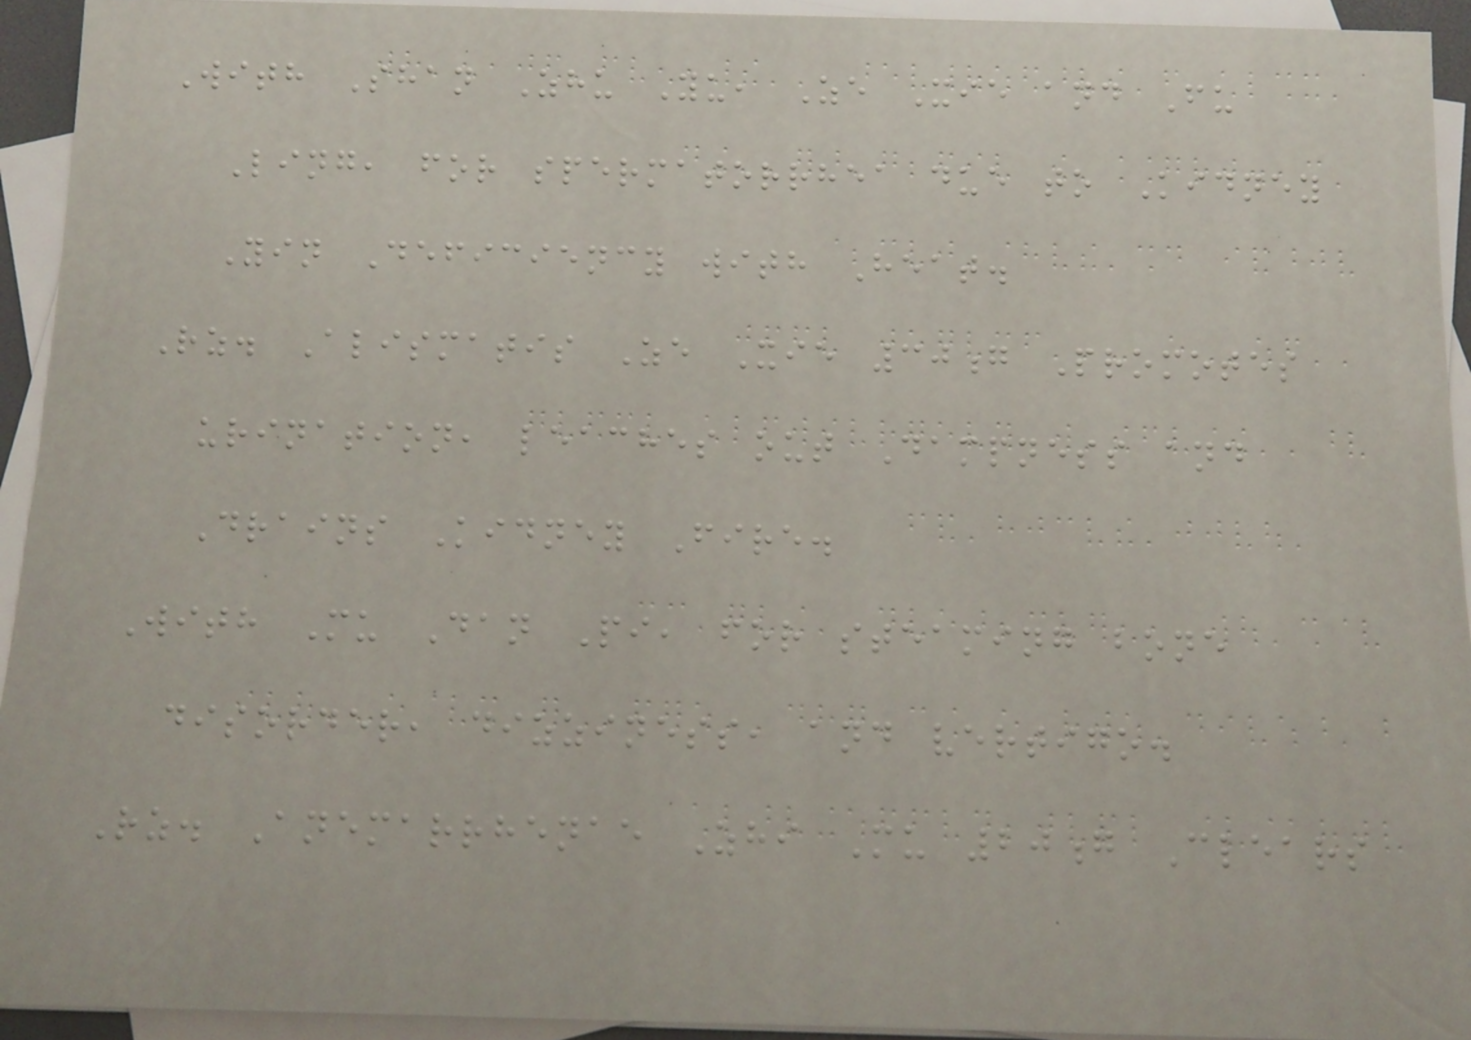With Shan Zhu Yu, Ze Xie and Fu
Ling, for spermatorrhea due to Kidney
Yin Deficiency with Heat.
Rz. Alismatis Ze Xie 30g Promotes
urination, leaches out Dampness and
Drains Kidney Fire.
With Mu Dan Pi, for steaming bone
disorder, dizziness, and vertigo.
Rz. Anemarrhenae Zhi Mu 20g Clears
